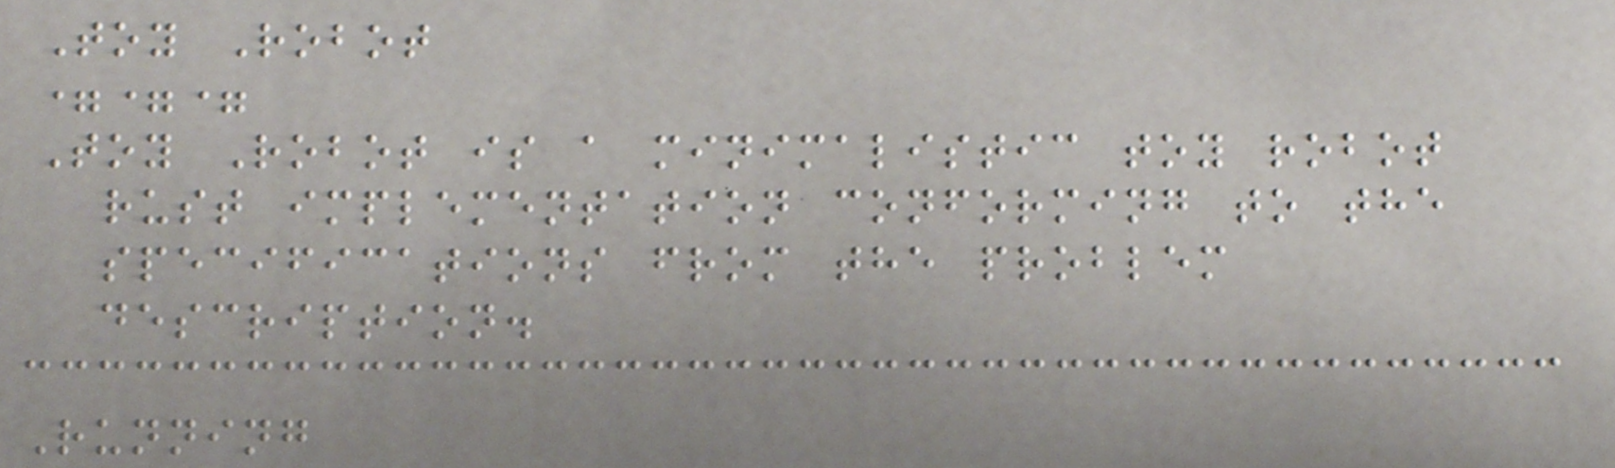Toy Robot
===
Toy Robot is a minimalistic toy robot
rust implementation conforming to the
specifications from the problem
description.
Running
